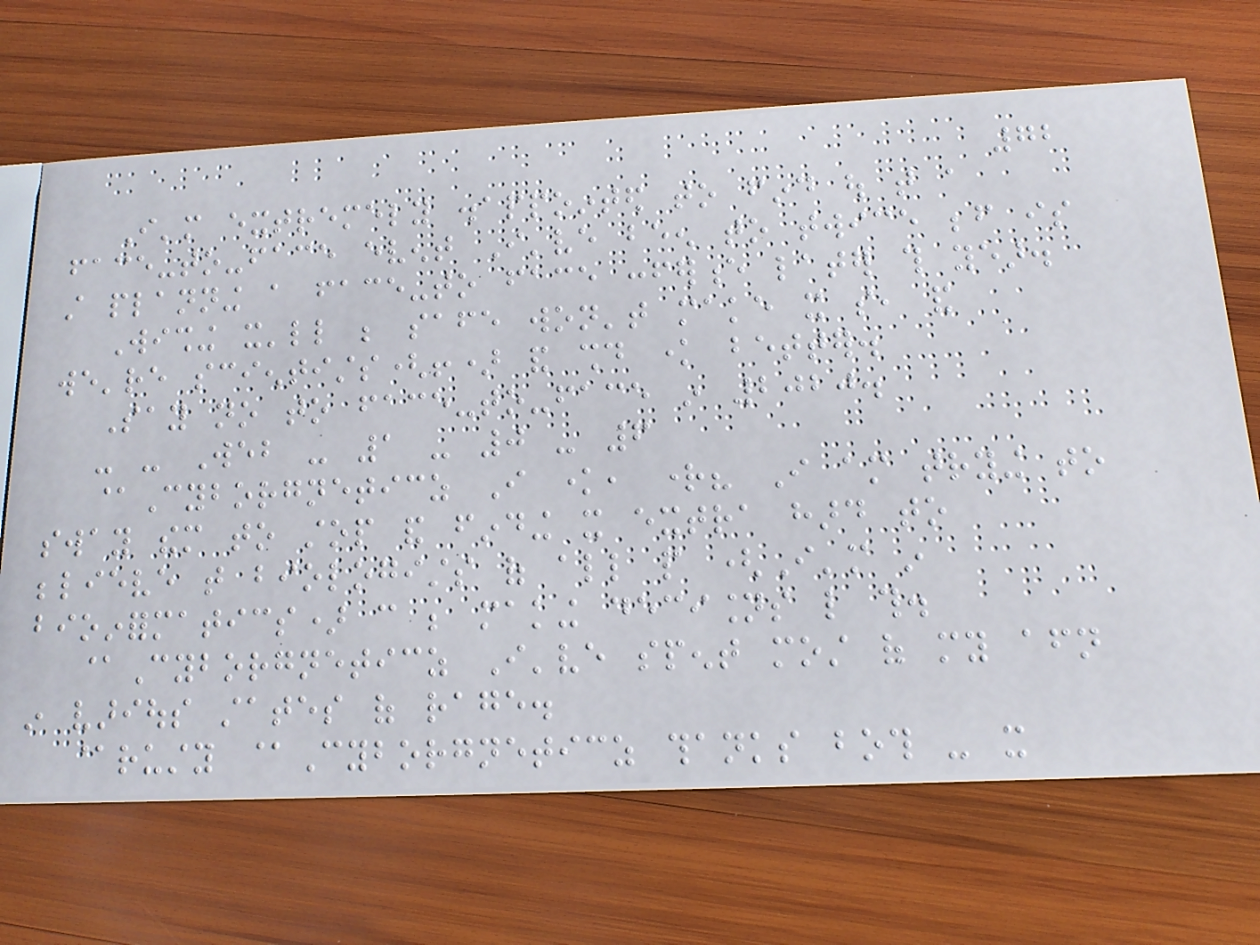72
I'm extremely disappointed to find out that a
face-to-face event I've been to twice before is
still planning a face-to face conference later this year.
Wishing it'll be safe won't make it so, and
we're scientists(!) and should know better.
Say no to face-to-face in 2020.
- - Web - 1 - 0 - 6
@Cyborgneticz I know, right? I am trying to
sway them to stop and finding it extra hard to
believe that biologists of all people (I'm in
bioinformatics) can be making decisions like this.
@Cyborgneticz I've spent most of my afternoon
in various states of rage.
@rusty @Cyborgneticz thanks both - it
